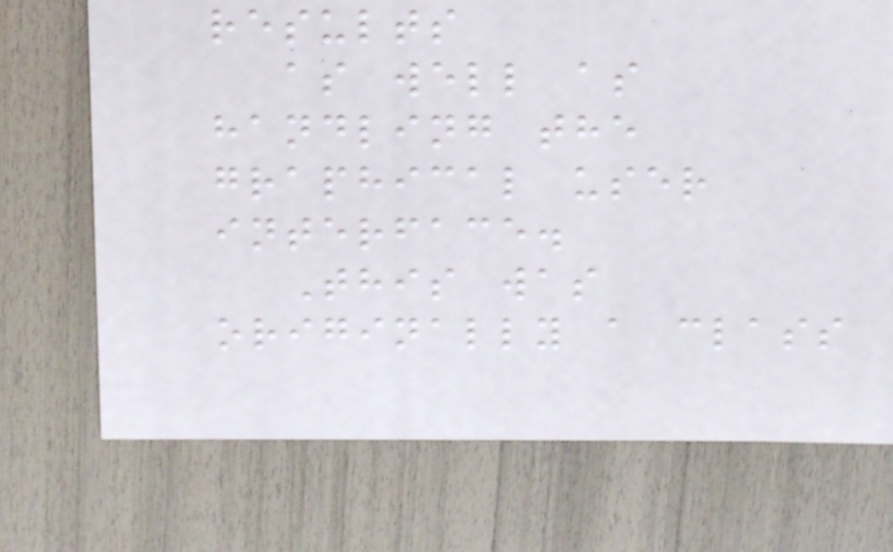results
as well as
handling the
graphical user
interface.
This was
originally a class
